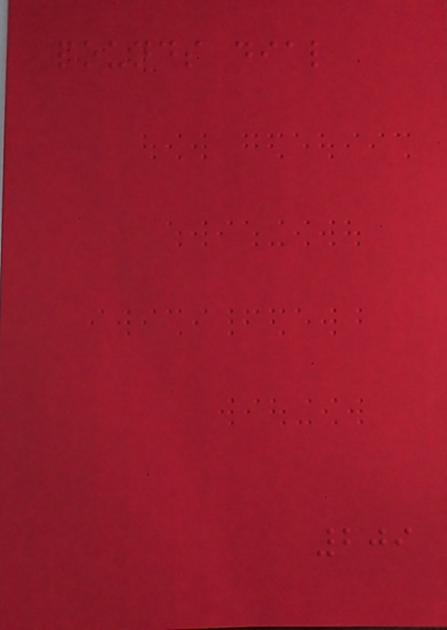pounds dial
209
